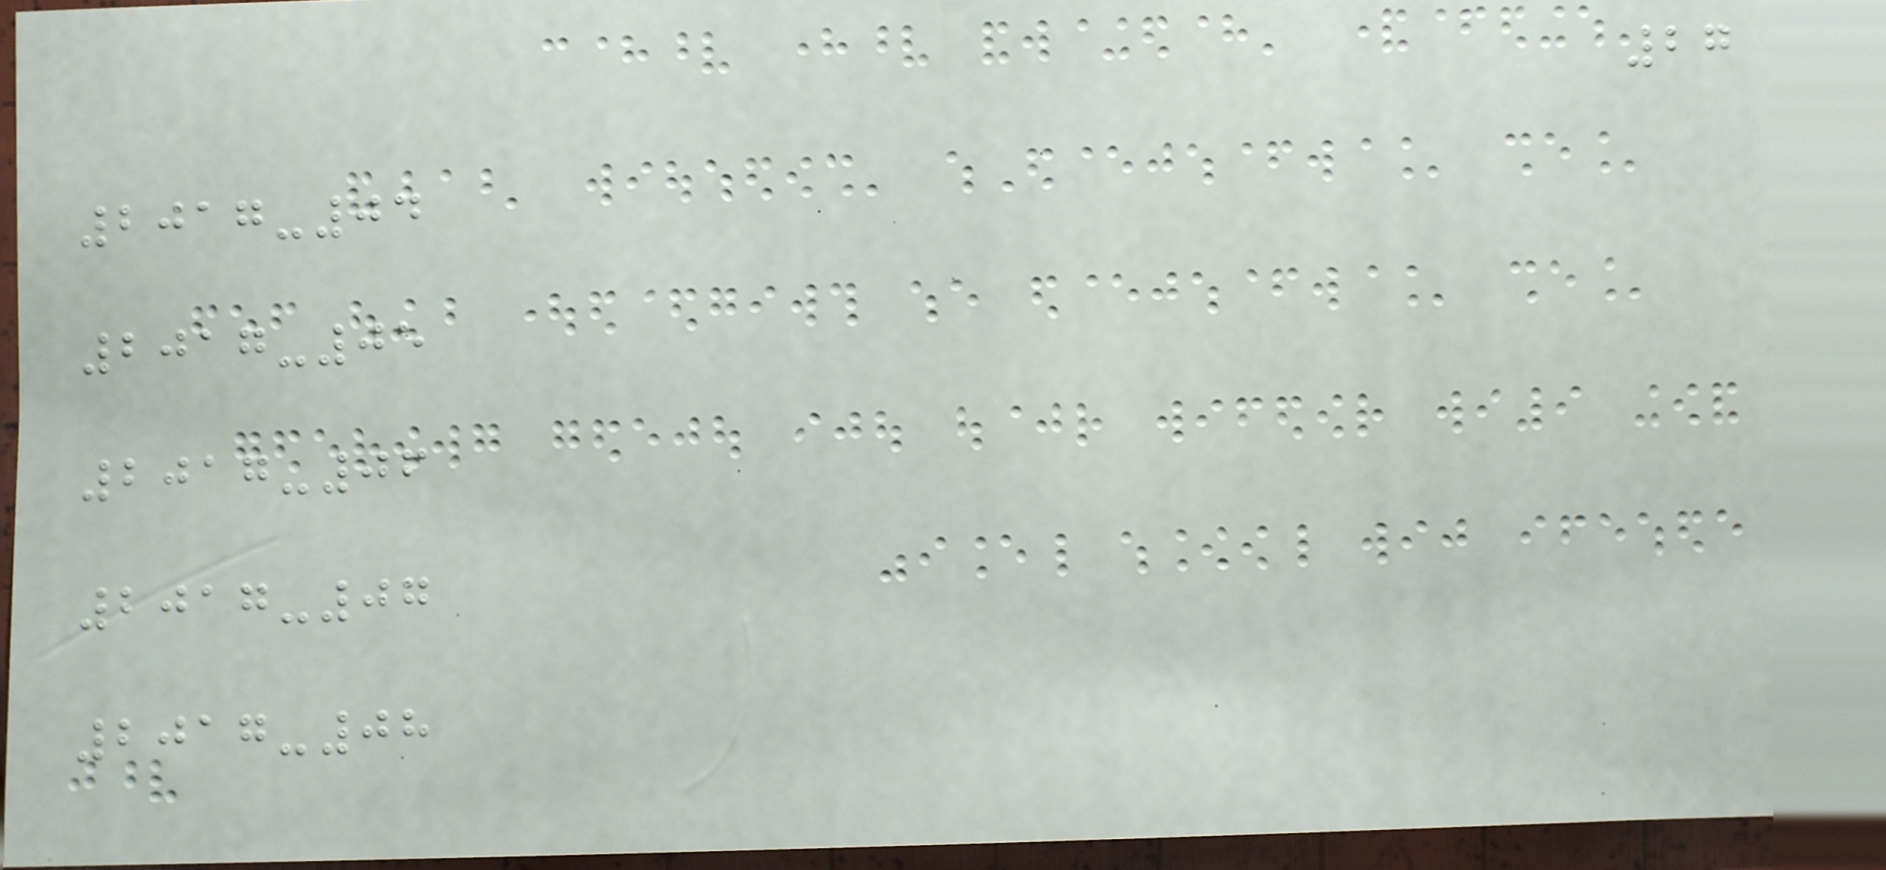27
2017-04
2017-05
2017-06
2017-07
2017-08
